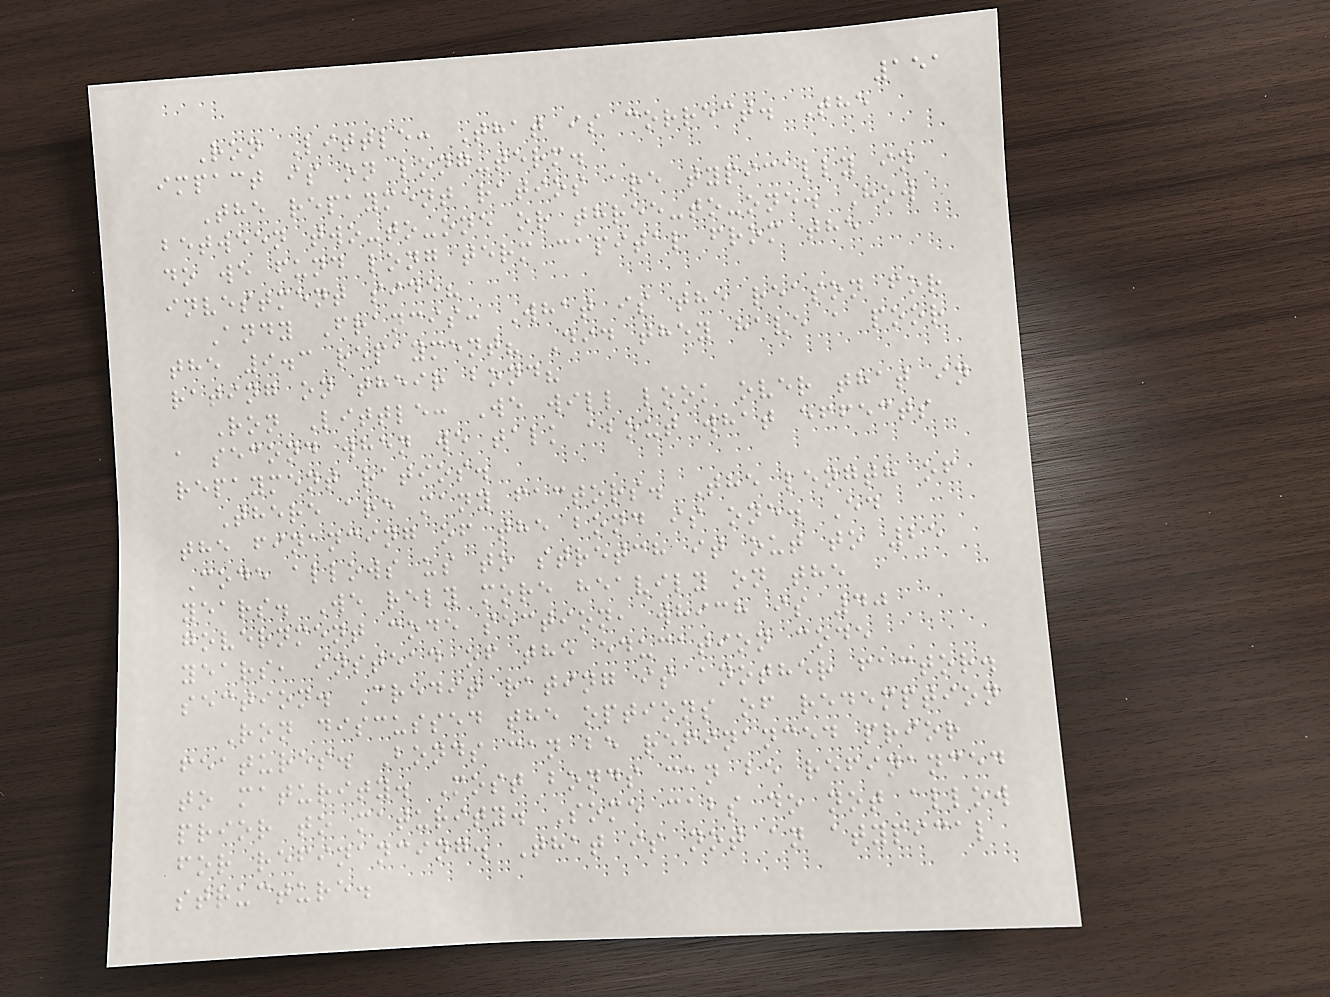151
Ron Little: That is correct. The
impact is on long-term.
The repayment ratios are typically in
between two-to-one or three-to-one. How
do we fund long term capital from the
investment side?
Andy Francis: What is the reason for
the 9.3 repayment? Did they have a poor
rating on their bond?
Ron Little: We will look over that in
a second when we talk about what effects
repayment ratios.
There are many factors. The length of
the financing of the bond is one. Ed
Code allows us to stretch it out to 25
years. We rely more heavily on the
government code section, which is 40
years, instead of the education code
section. Credit rating is another factor.
Ron discussed the options of redemption
features. Bonds can be refinanced prior
to maturity. Most bonds can be refinanced
prior to maturity. Some cabs do not allow
for refinancing. That is not an atypical
structure.
